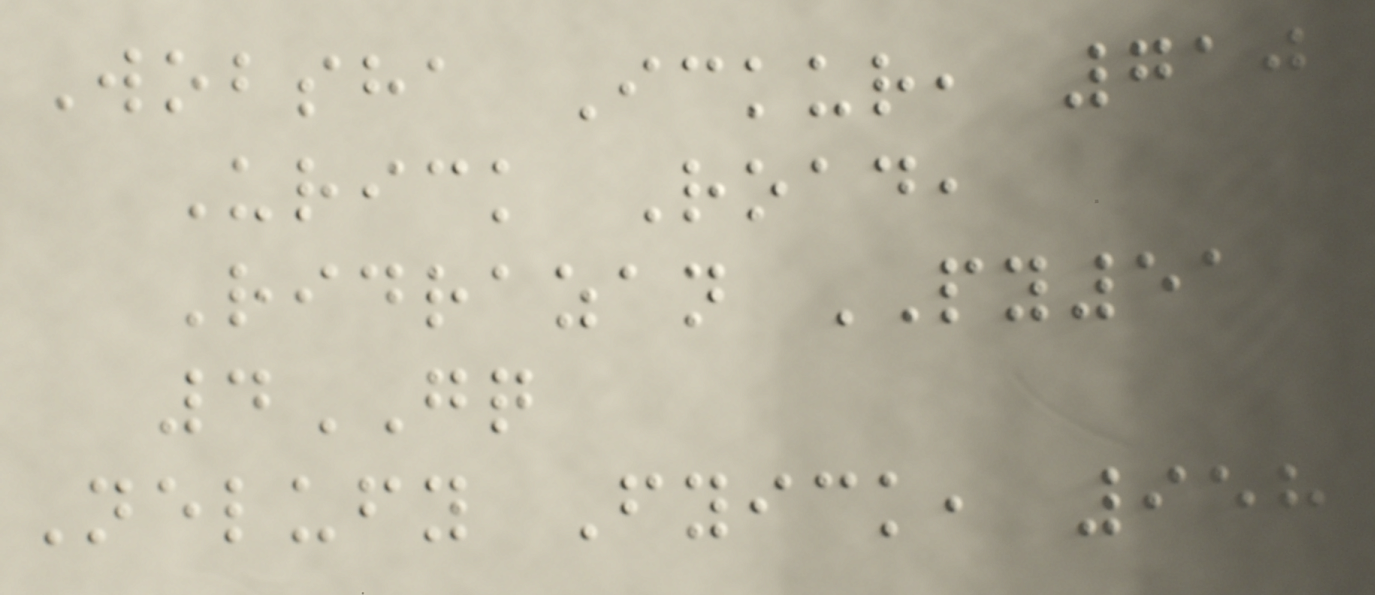Wobsha Ickur, 710
Urick Road,
Ridrazan PY51
4GQ
Nelufy Fyick, 958
